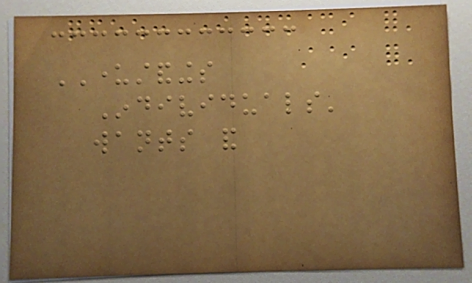UNDERSTANDINGS
Individuals'
wants and
